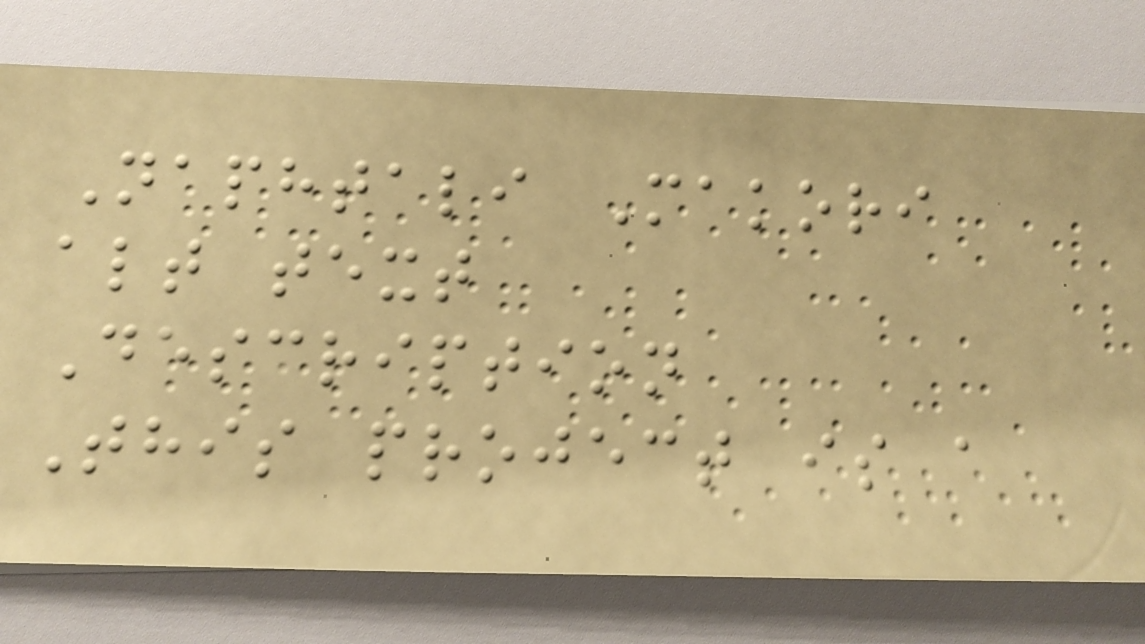Naphtali Makori
alt text
Description
This project is a
